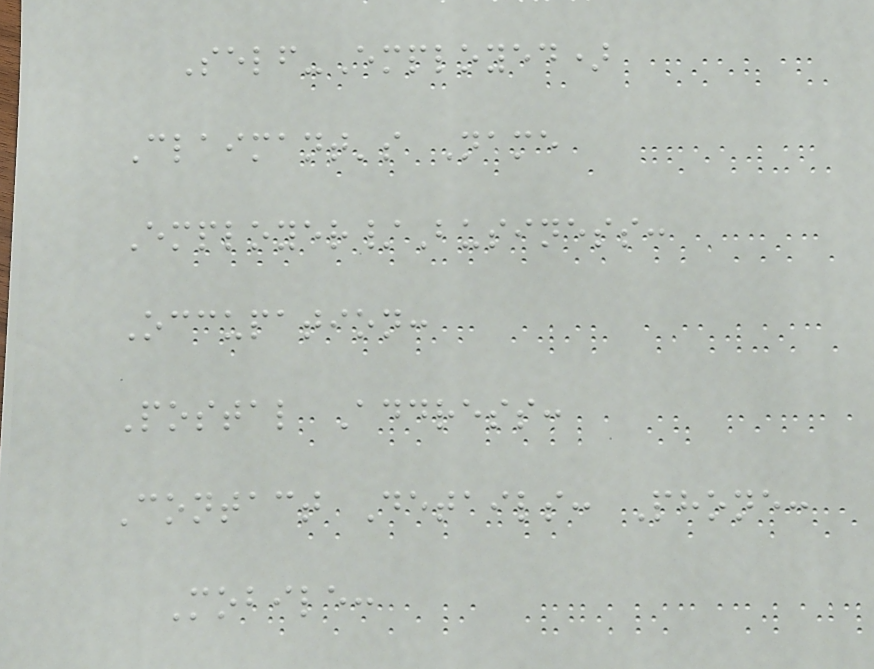Self-Employed)
Claimant's Name
Employer/Business:
Occupation:
Postal Address:
Contact Details: Phone:
Mobile:
